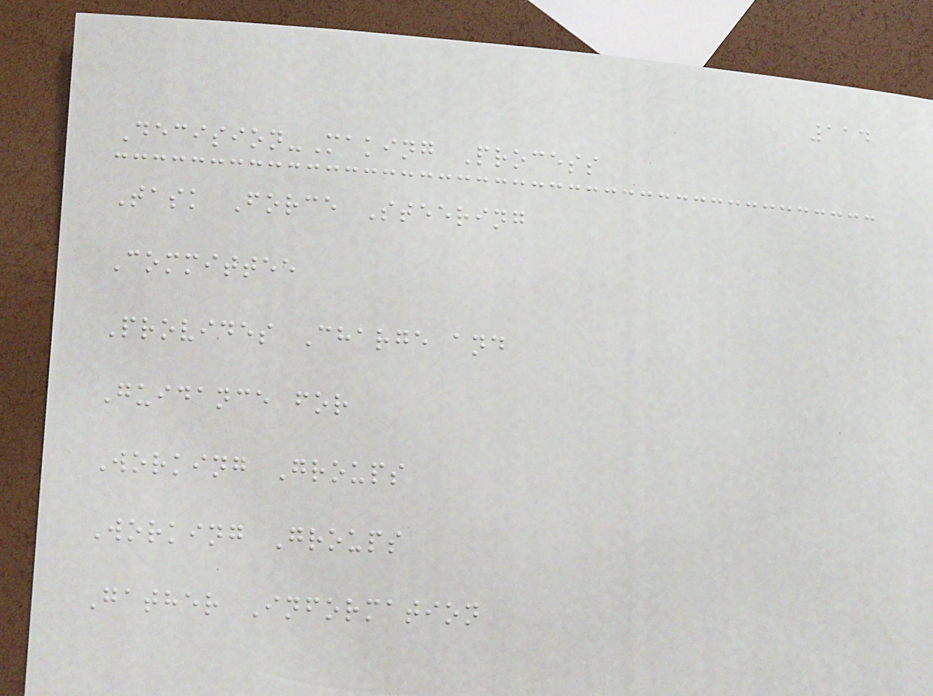114
Decision-Making Process
Task Force Steering
Committee
Provides Charge and
Guidance for
Working Groups
Working Groups
Gather Information
